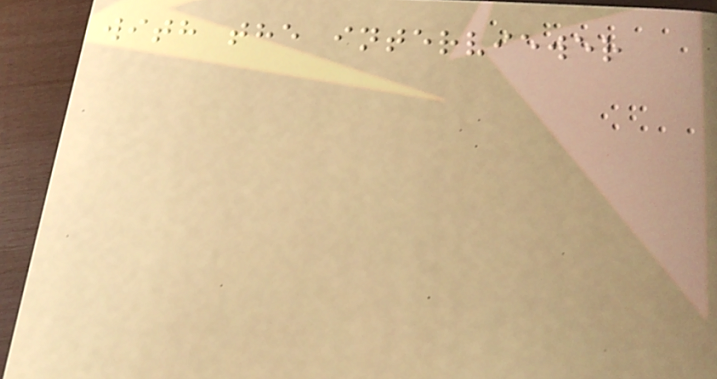with the interviewer
